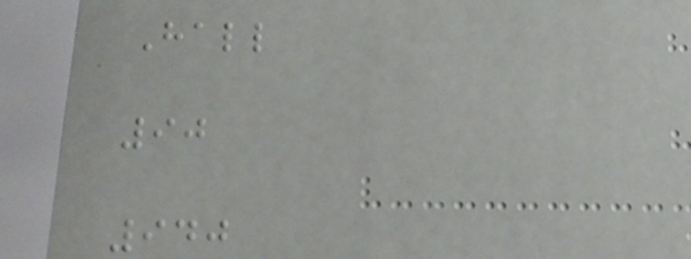Hall
90
940
